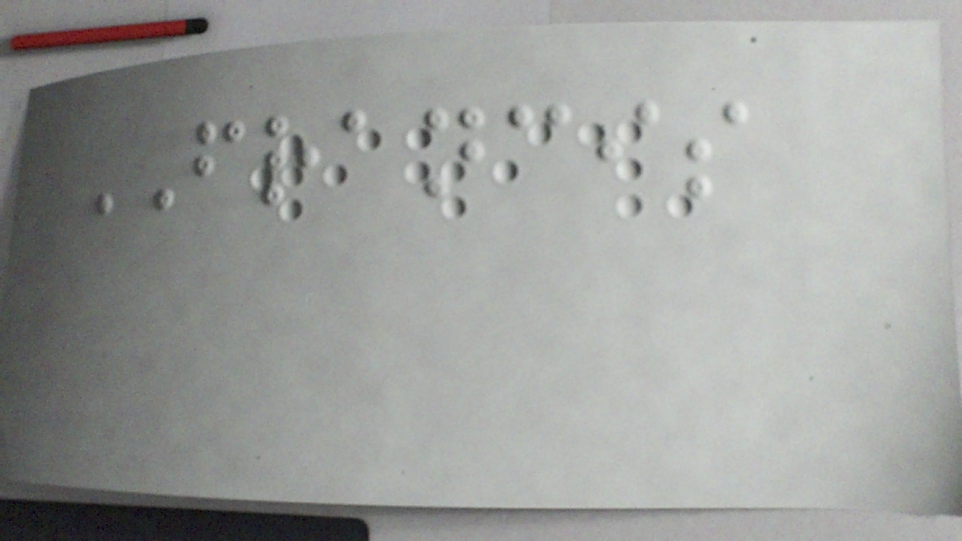FRANCIS
